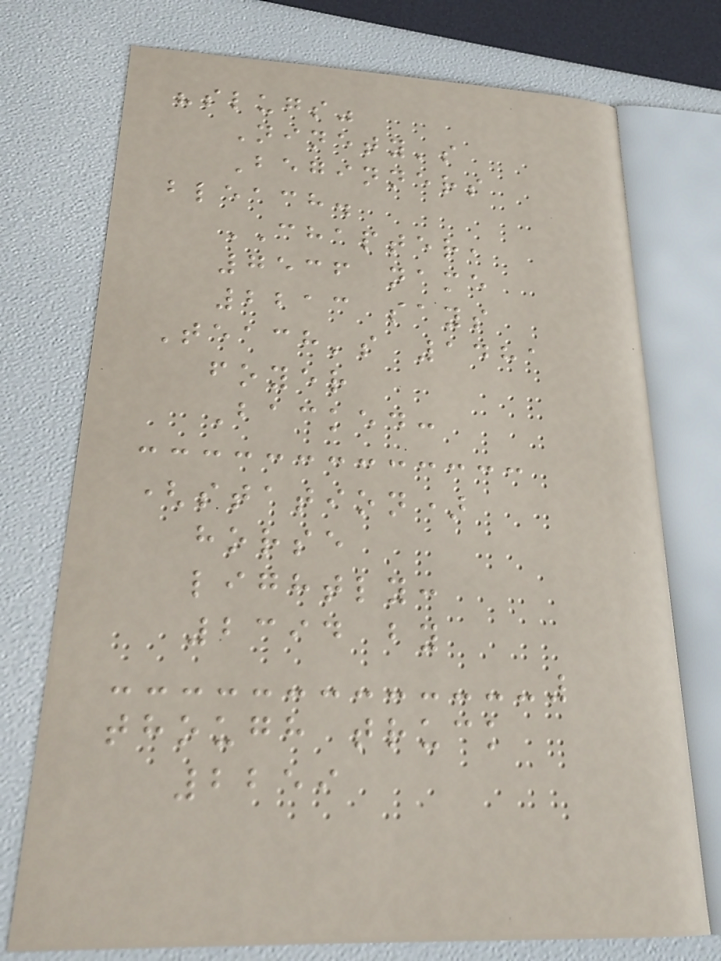"slugs"
Ninety's
Beginners
bleach.
CHAPTER,
7536 name
2213 says
Teach's 1481
foyer
Backed:
(station)
horse
lightly:
2394 by
though truck
2259
